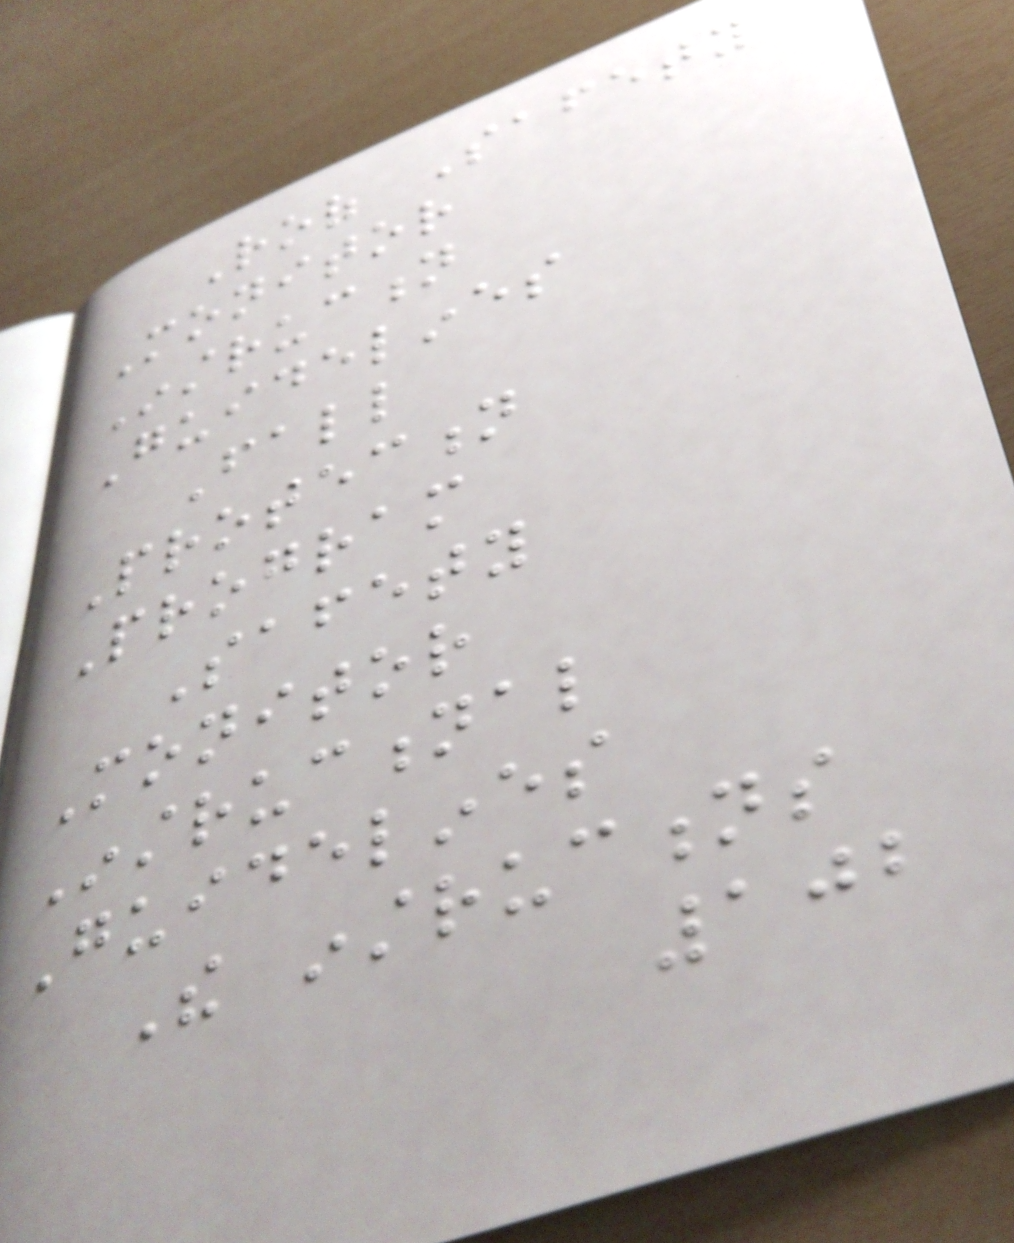Roof Safety
Monitor
Instruction
Guidelines
Fall
Protection
Program
Safety
Monitor
Instructional
Guidelines
The instructions
102
